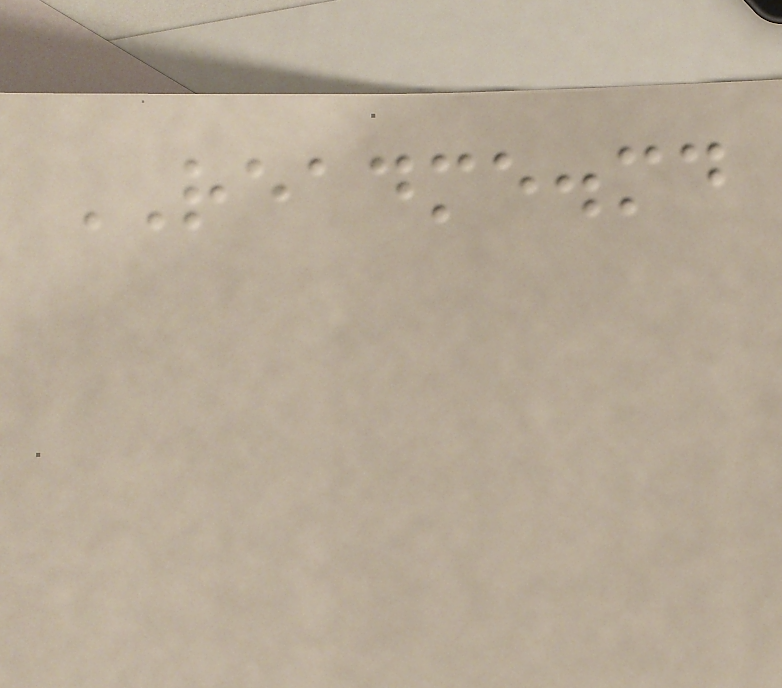README.md
